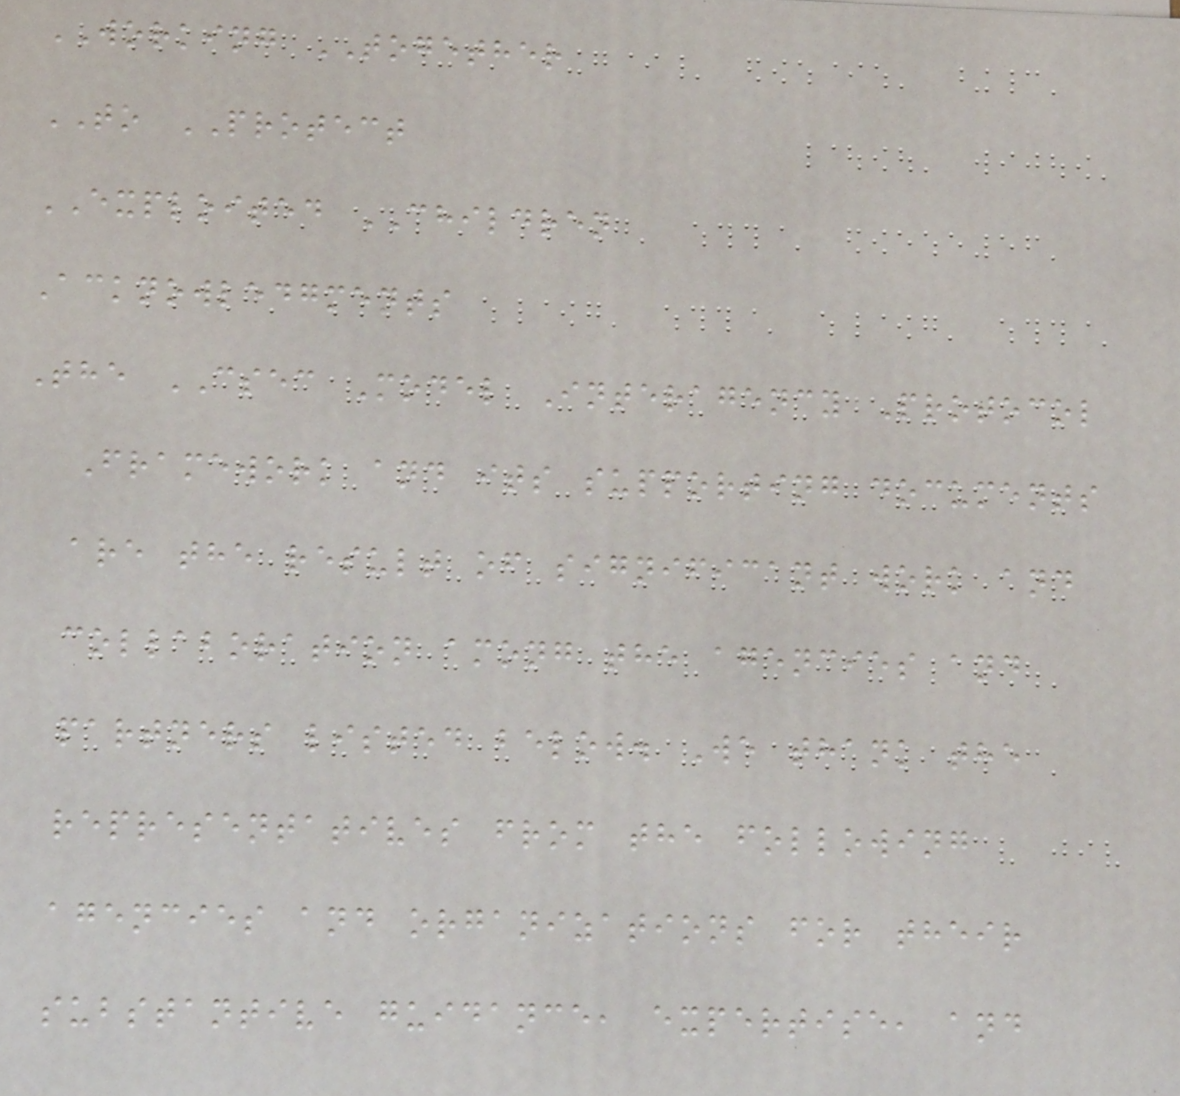WORKING TOGETHER
TO PROTECT
EXPLOITED CHILDREN
Acknowledgments
The CSEC Model Interagency Protocol
Framework and its supporting documents
are the result of significant work and
collaboration among the agencies and
partners listed below. We thank the
representatives from the following
agencies and organizations for their
substantive guidance, expertise, and
